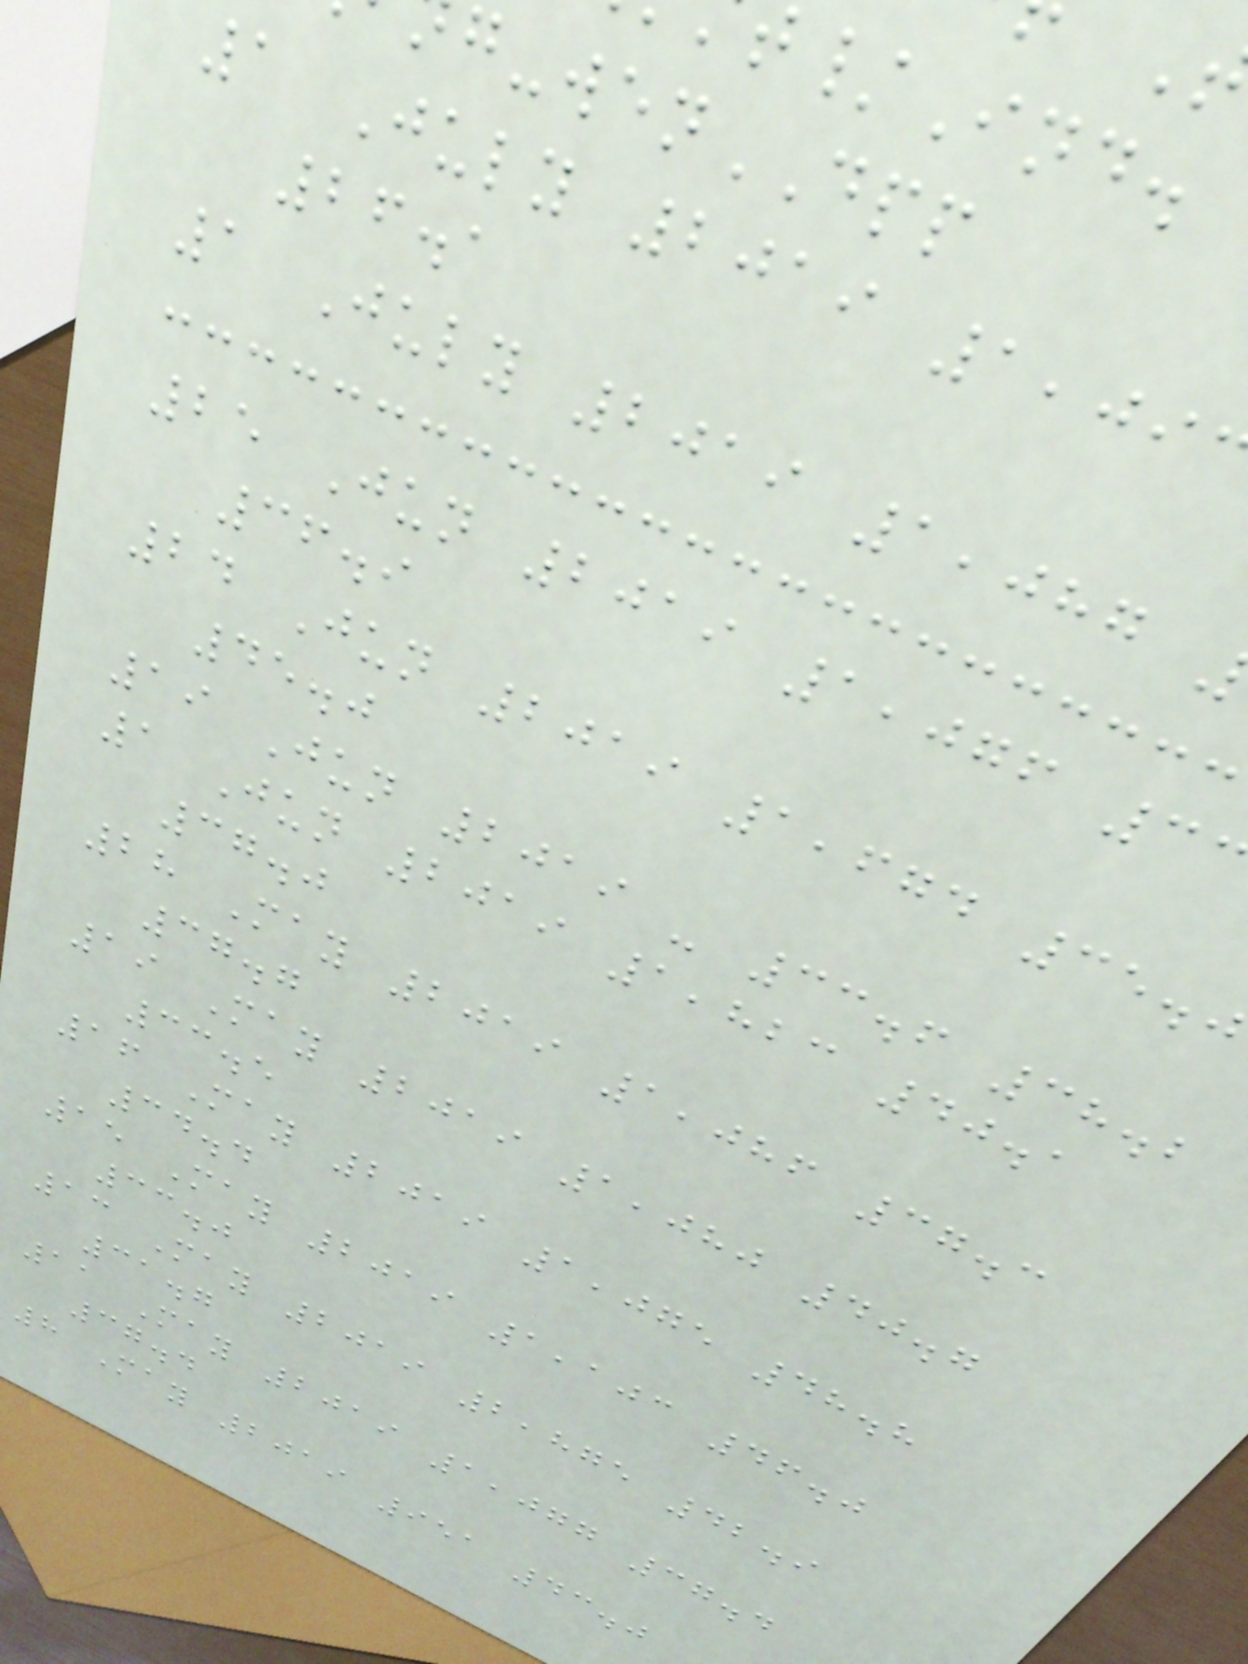/Ind.
g-wenDPP
1 July 2019 1,09
26.1
1 July 2019 1,087
25 Jun 2019 1,076 3
36.9
24 Jun 2019 1,674 35.0
45.0
19 Jun 2019 - 33.6 38.2
1 Jun 2019 1,823 40.1
37.0
28 May 2019 1,086 37.3
37.7
19 May 2019 1,080 40.7
33.5
16 May 2019 1,075 48.8
34.4
15 May 2019 1,103 46.0
33.0
13 May 2019 2,875 42.9
31.7
11 May 2019 1,077 37.4
37.4
8 May 2019 951 43.0
